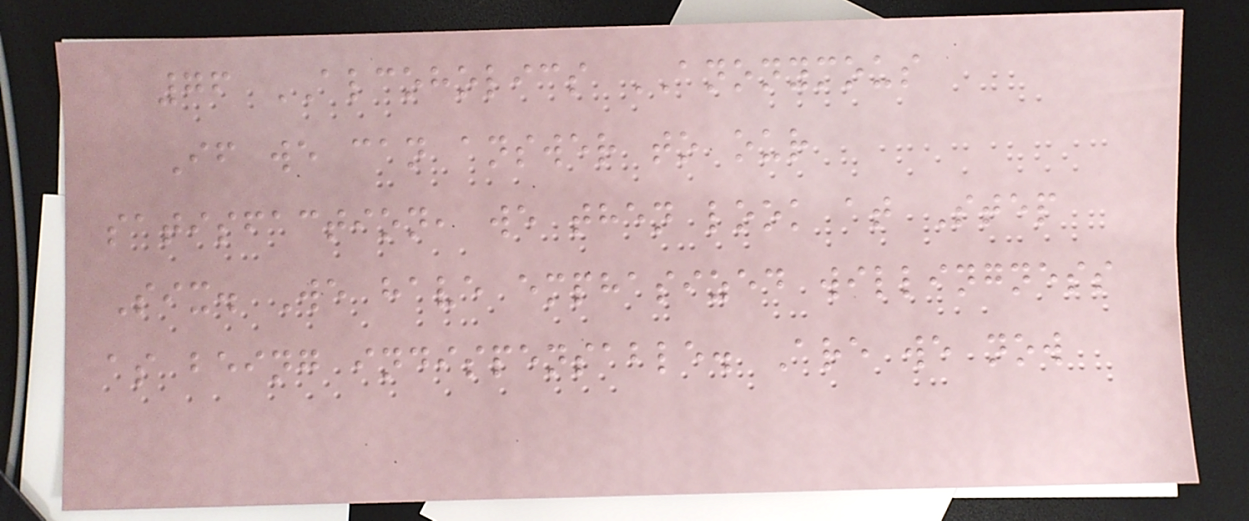76 ALCOHOLICS ANONYMOUS
If we can answer to our
satisfaction, we then look at Step
Six. We have emphasized willingness
as being indispensable. Are we now
